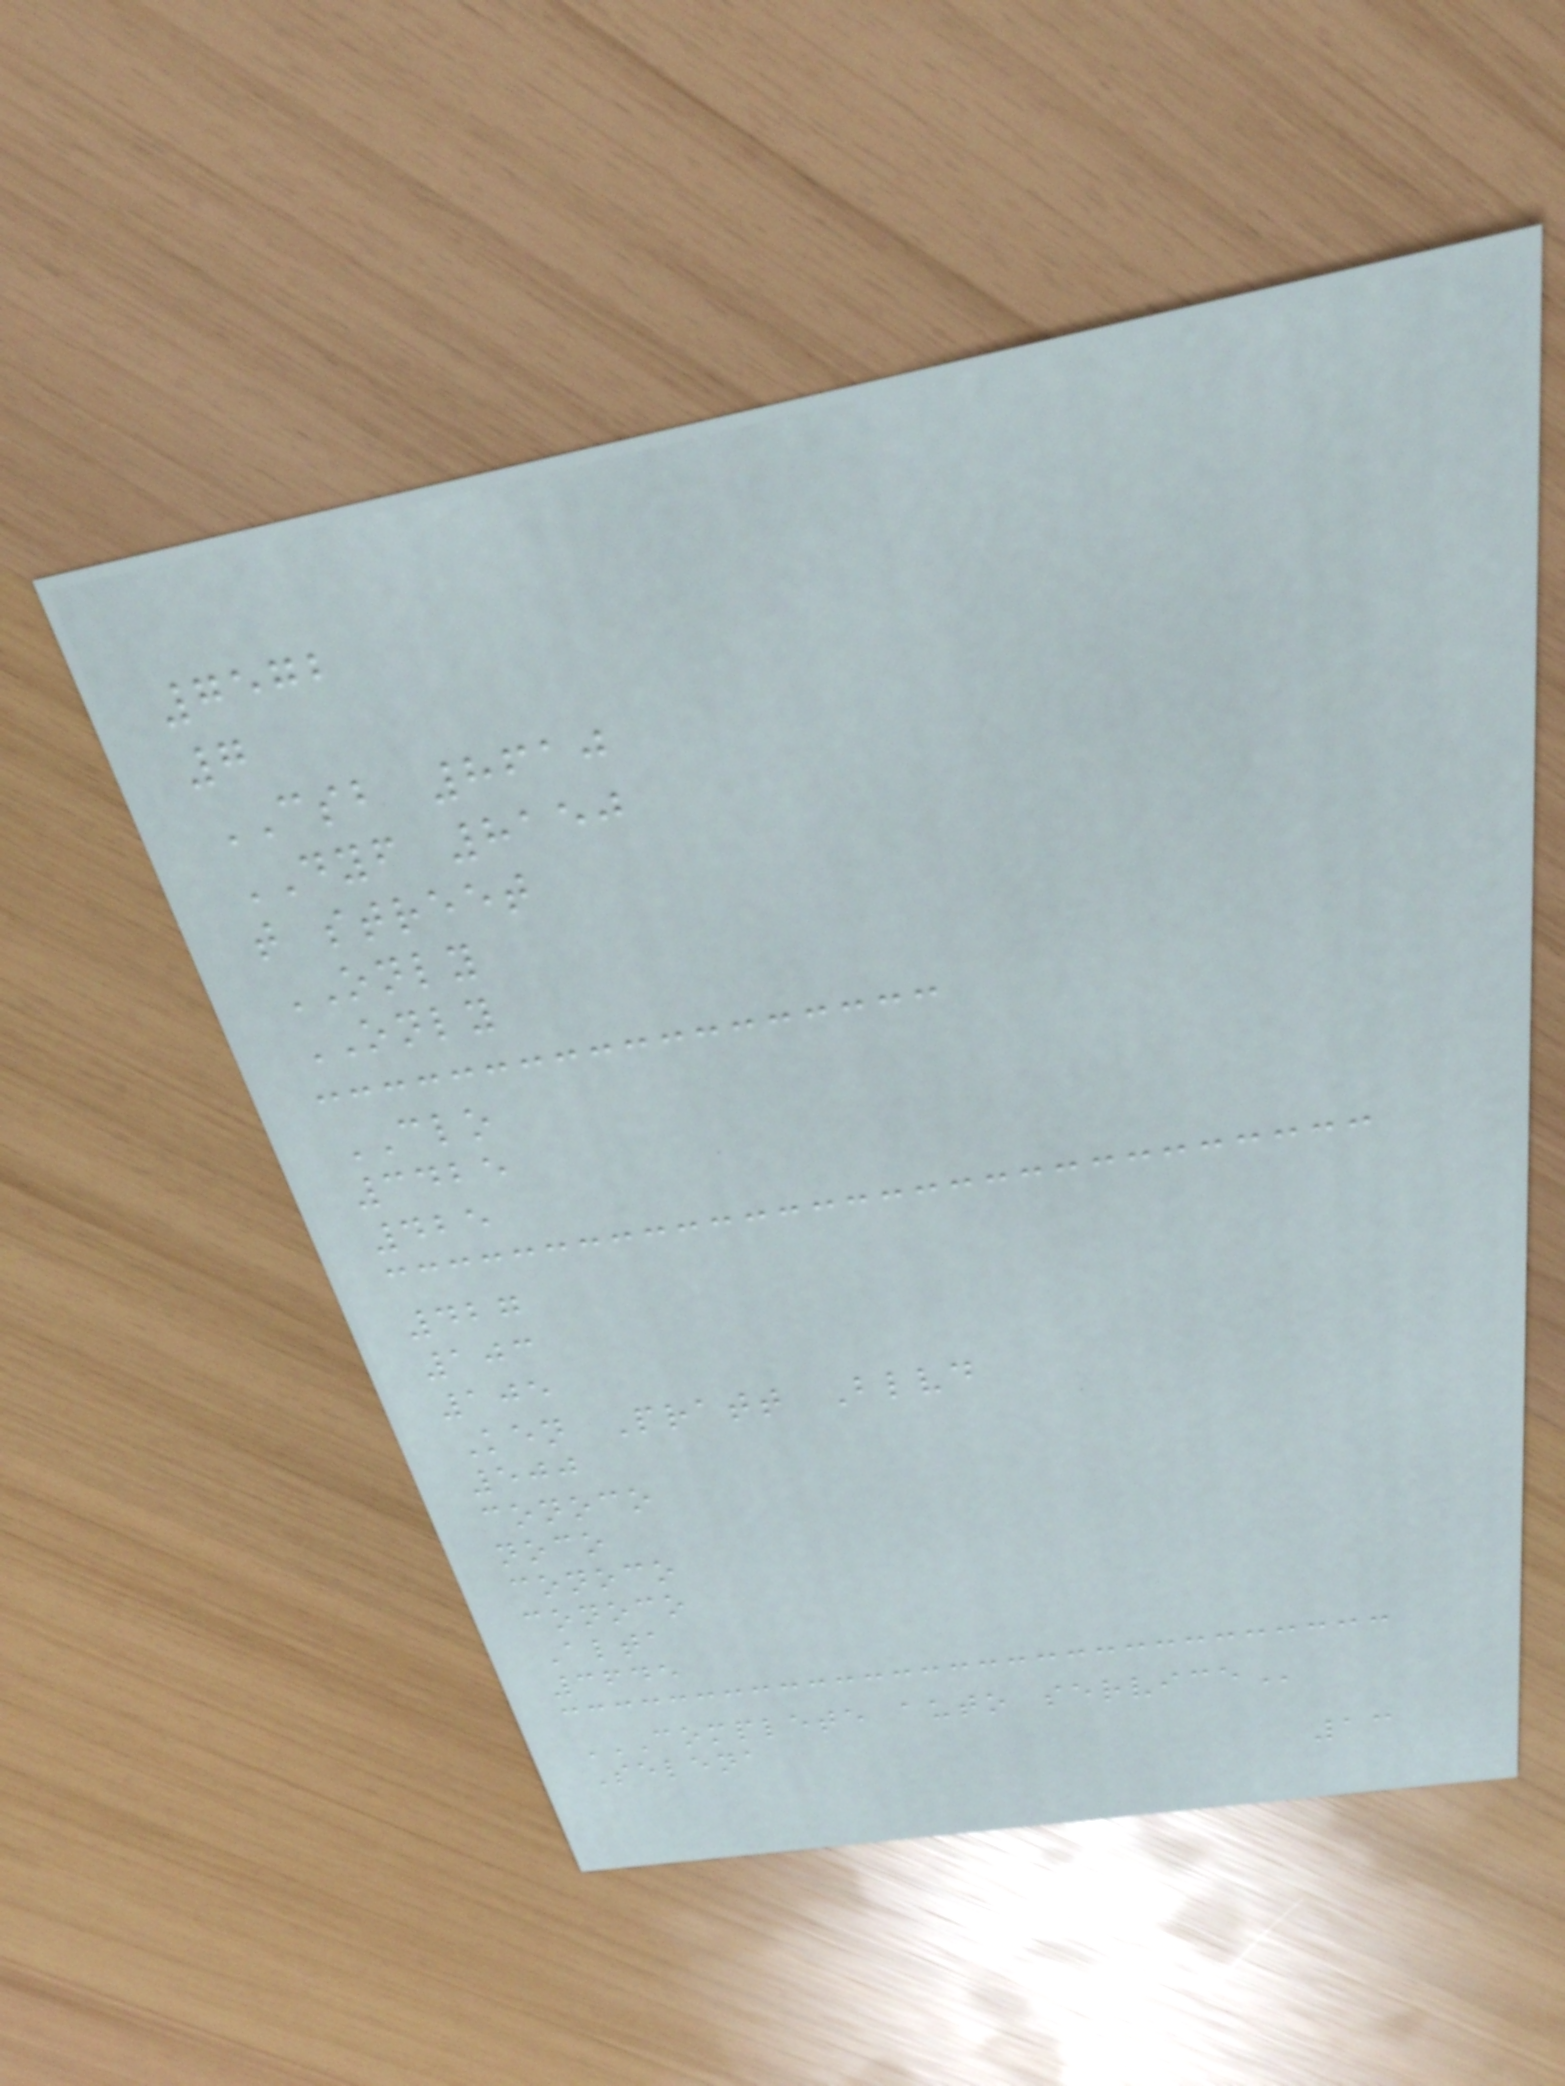7572
7
CSB 8610
DYF 8150
t street
ONLY
ONLY
CLO
3425
425
427
103
105
Ken Pratt Blvd
500
conoco
noco
conoco
conoco
Alta
3645
COMPLETE AUTO SERVICE
Selena
13
